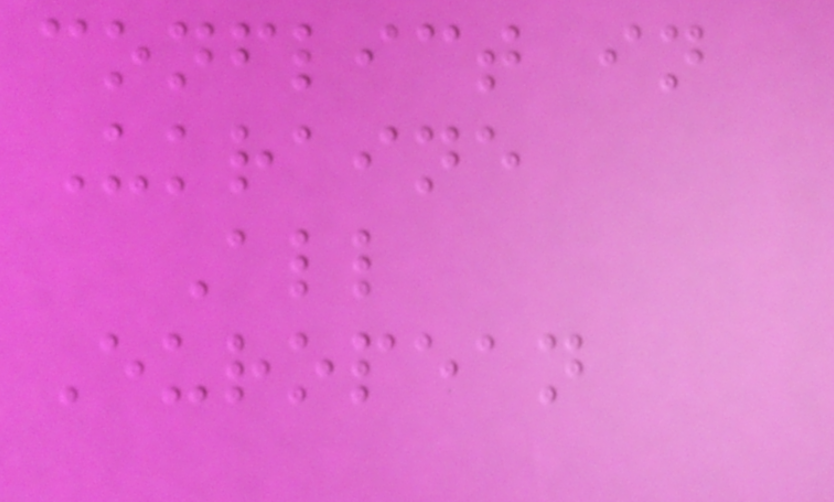conflict in
Ukraine
All
European
